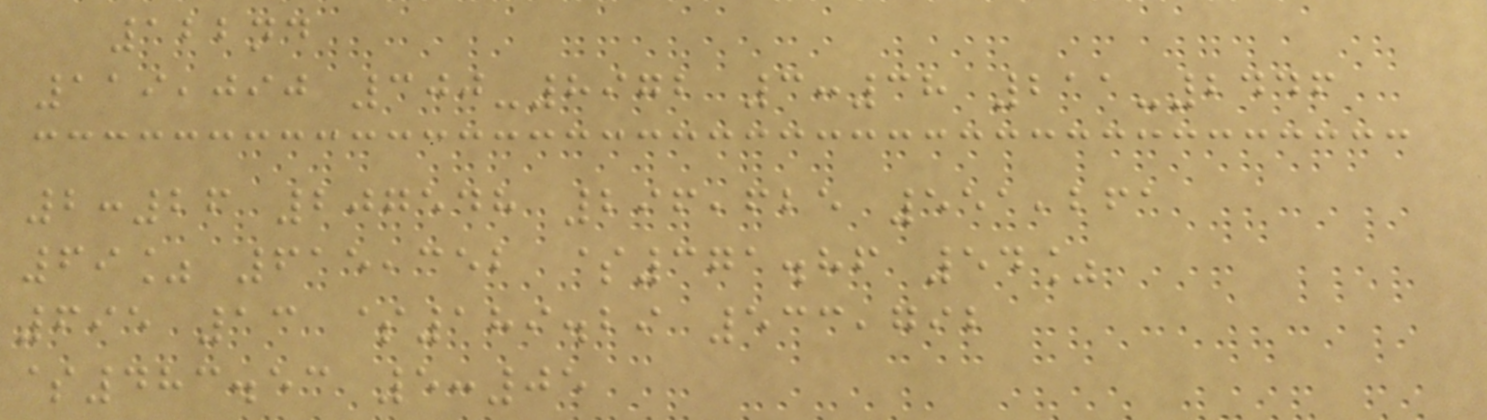122nd
119,090 300-8972 3:38 211-2446
2:26 207548 296,625 551,261
69% 615,352 $371.86 54%
695 13 $189.29 533,792
$483.53 5:05
